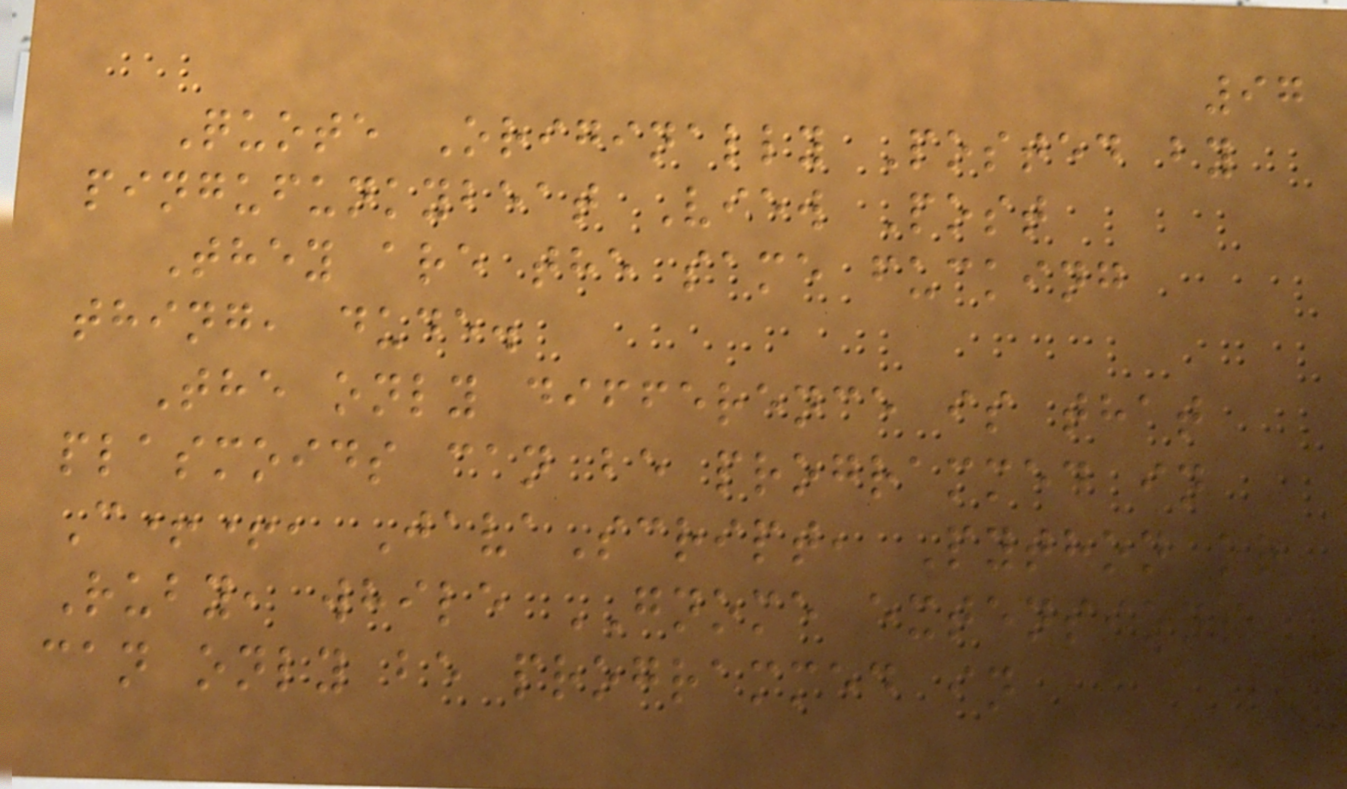97
Quote Originally Posted by
pingufunkybeat View Post
They are the same fucking
thing, dude.
The only difference is that
plasmoids can be programmed in
C++, JavaScript, Python or
Ruby, while GNOME extensions
can only be programmed in
